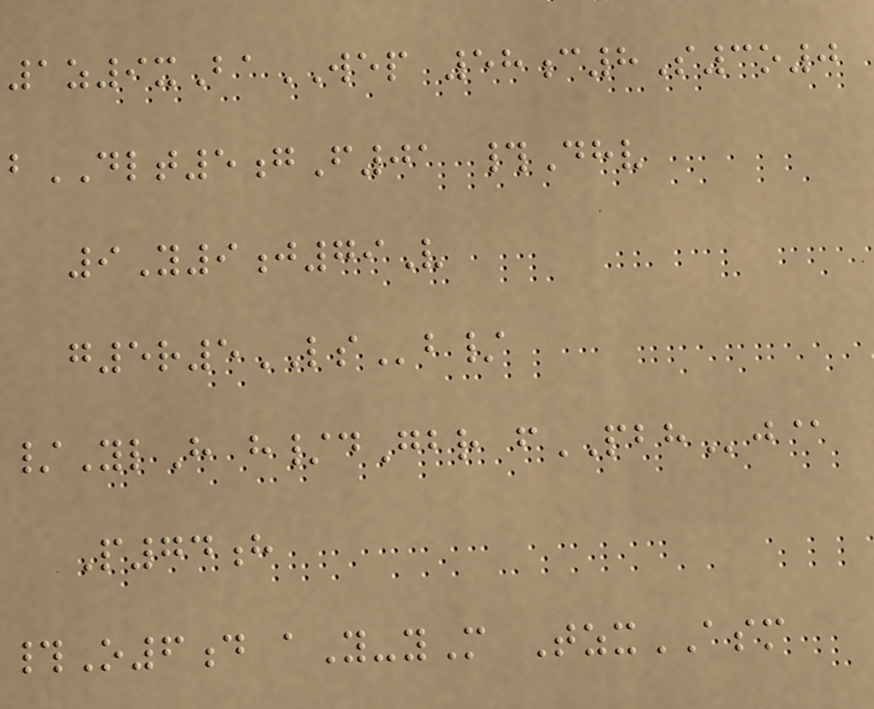1z9xBaWEP 58c8S3o0
bDLT5gF01 #Dhv
9Y9j79V
g5r5LSb/
/YlH h/dGbr fPBHj@
P74h
#O6d aY-yM TzxASM
